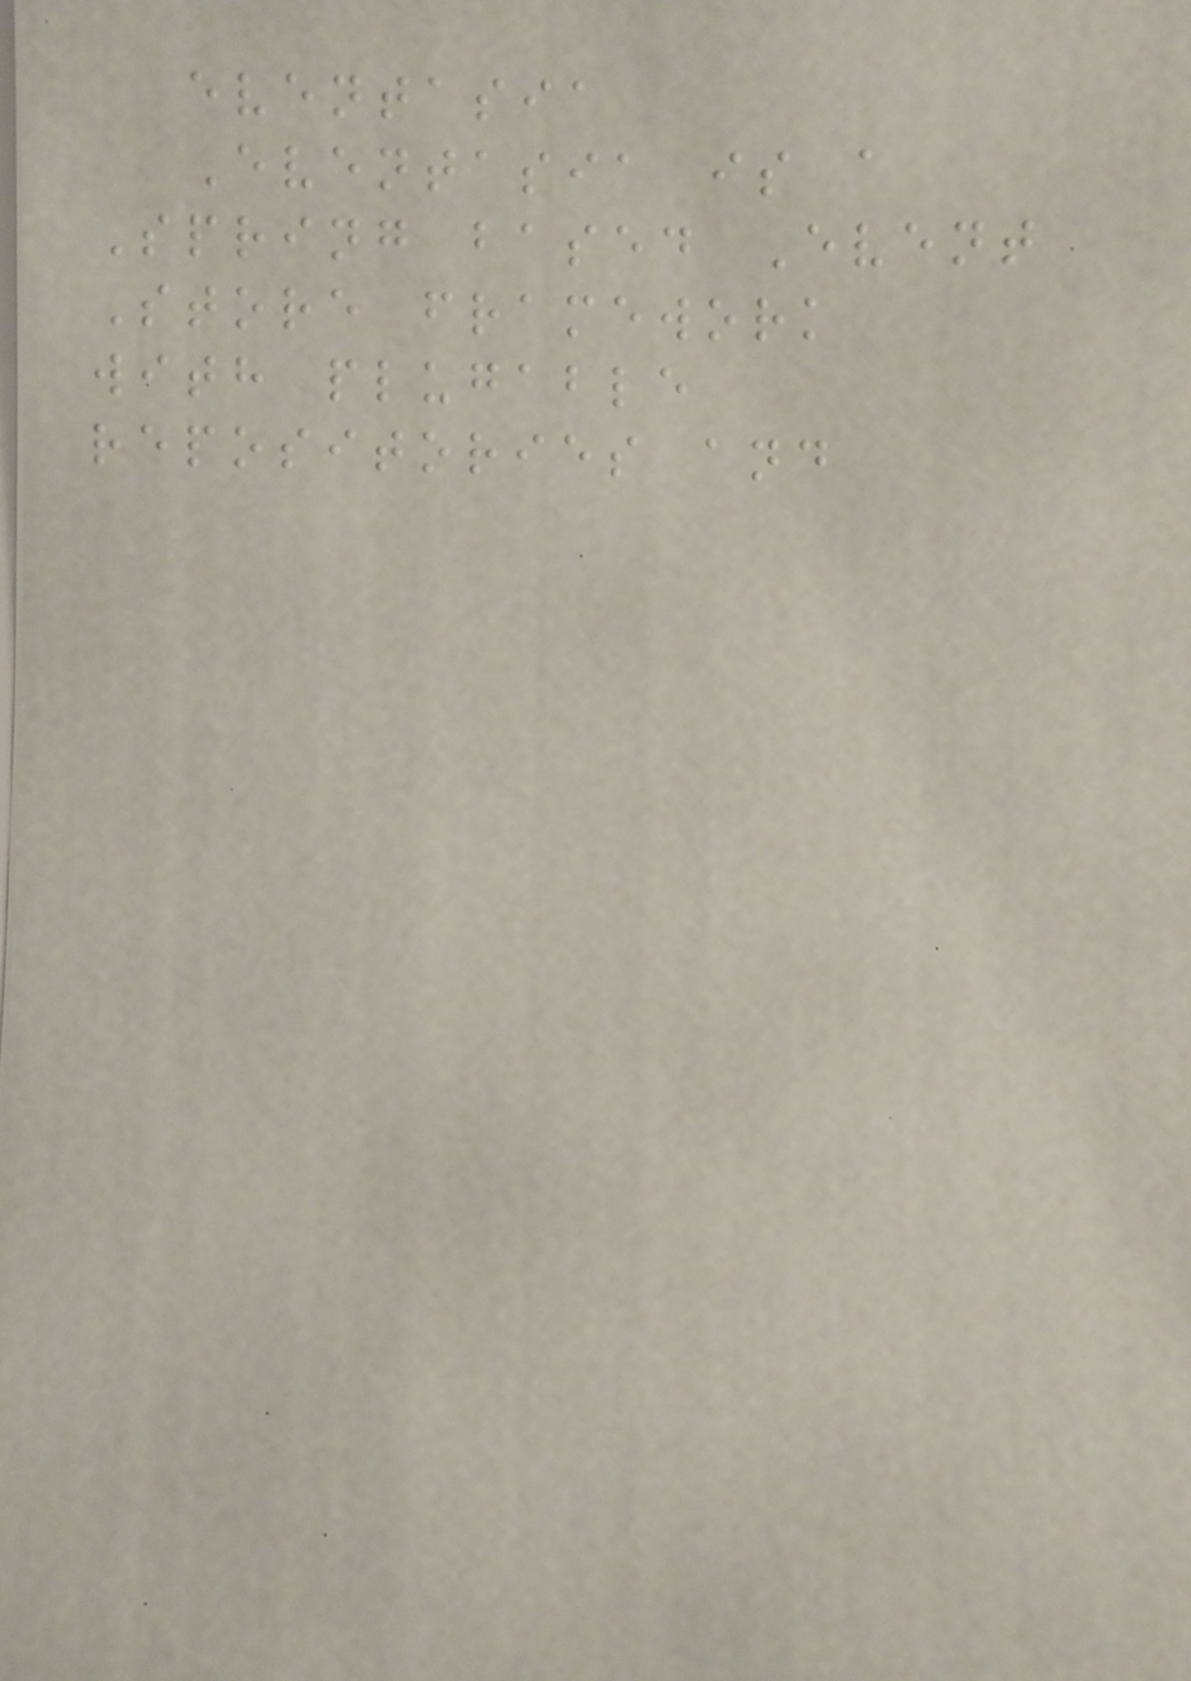eventasia
Eventasia is a
Spring based Event
Store framework
with plugable
repositories and
